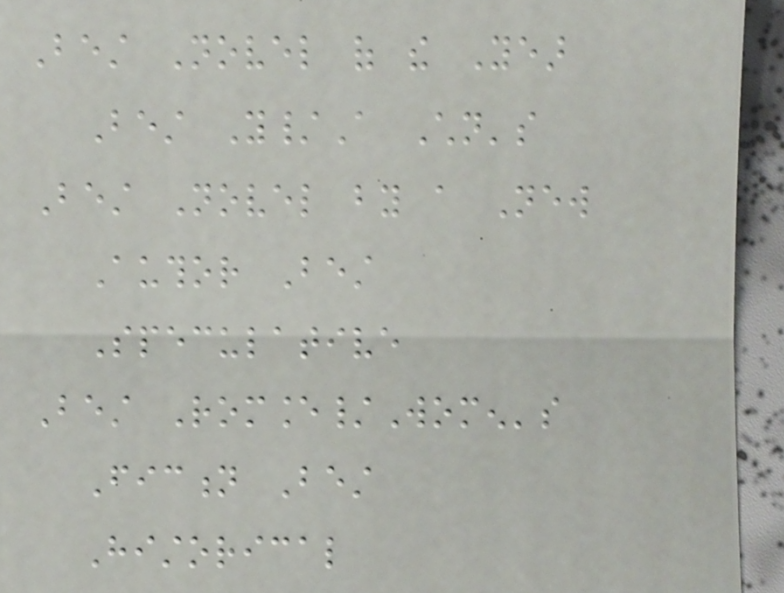Best Novel of the Year
Best Y/A Children's
Best Novel by a New
Author Best
Speculative
Best Romance/Women's
Fiction Best
Historical
